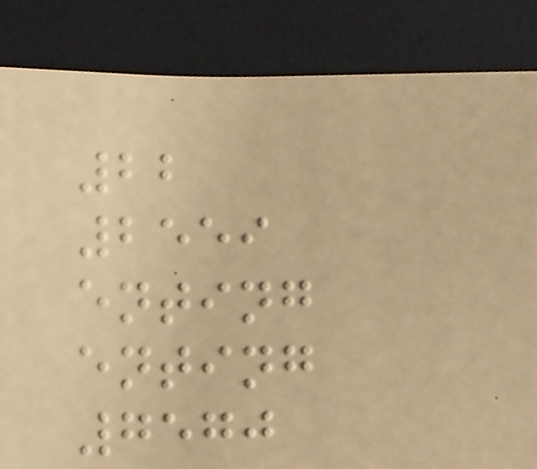22
2559
enting
enting
7570
